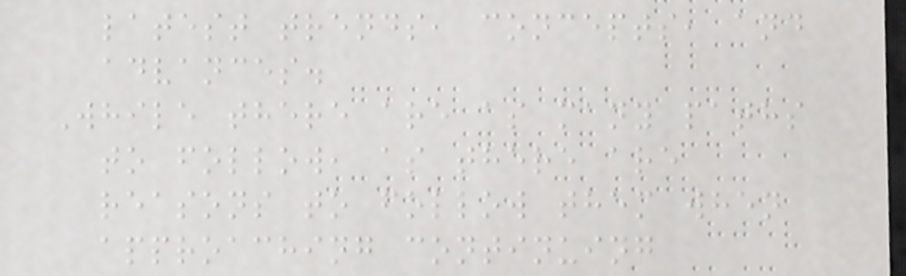latest trends, concepts, and
advances.
While there are as many paths
to follow, as there are
reasons to follow them when
approaching continuing
